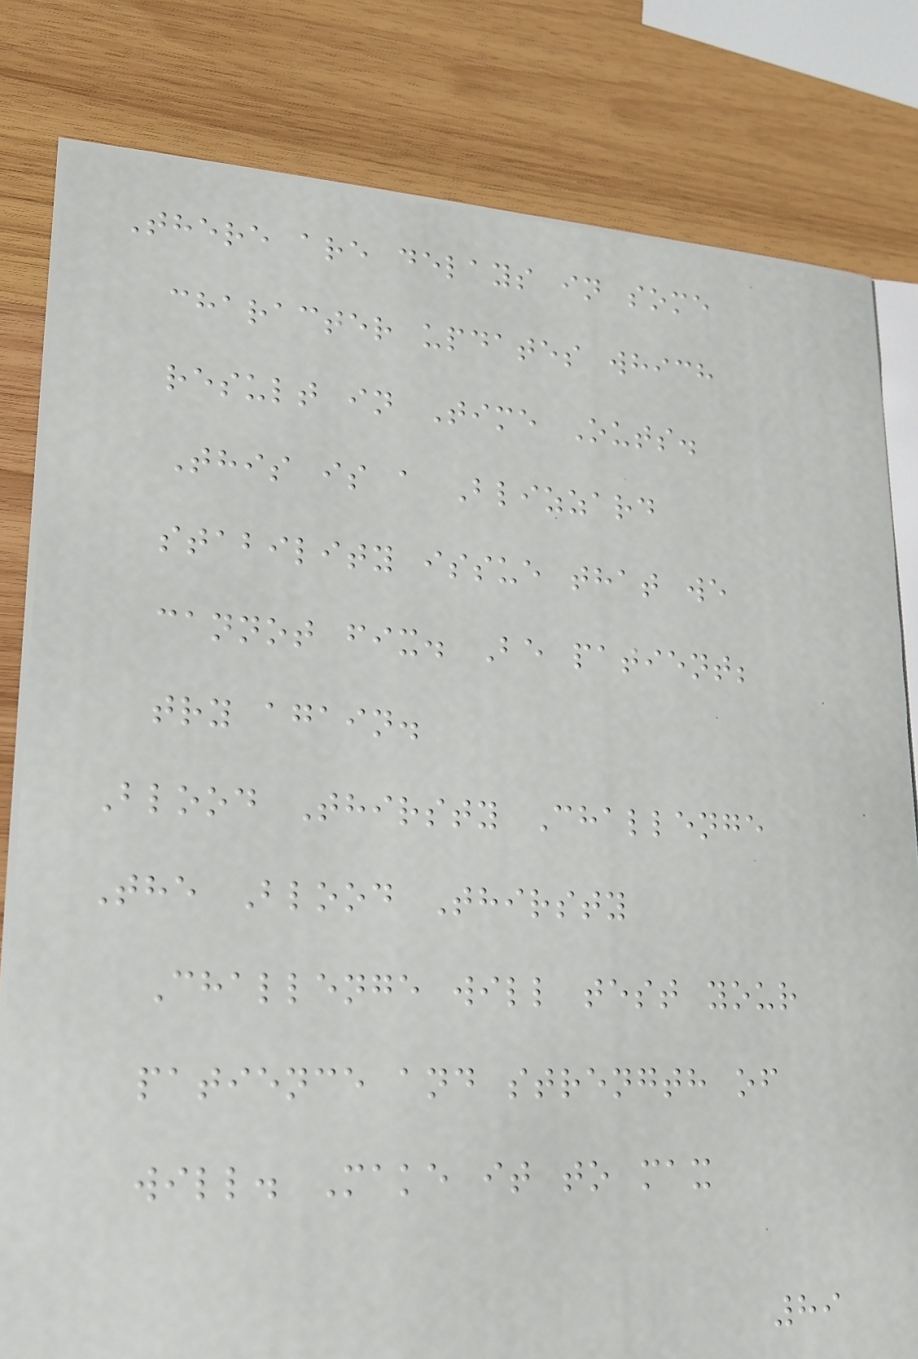There are delays in some
character updates which
result in Time Outs.
This is a Blizzard
stability issue that we
cannot fix. Be patient;
try again.
Blood Thirsty Challenge
The Blood Thirsty
Challenge will test your
patience and strength of
will. Make it to max
89
